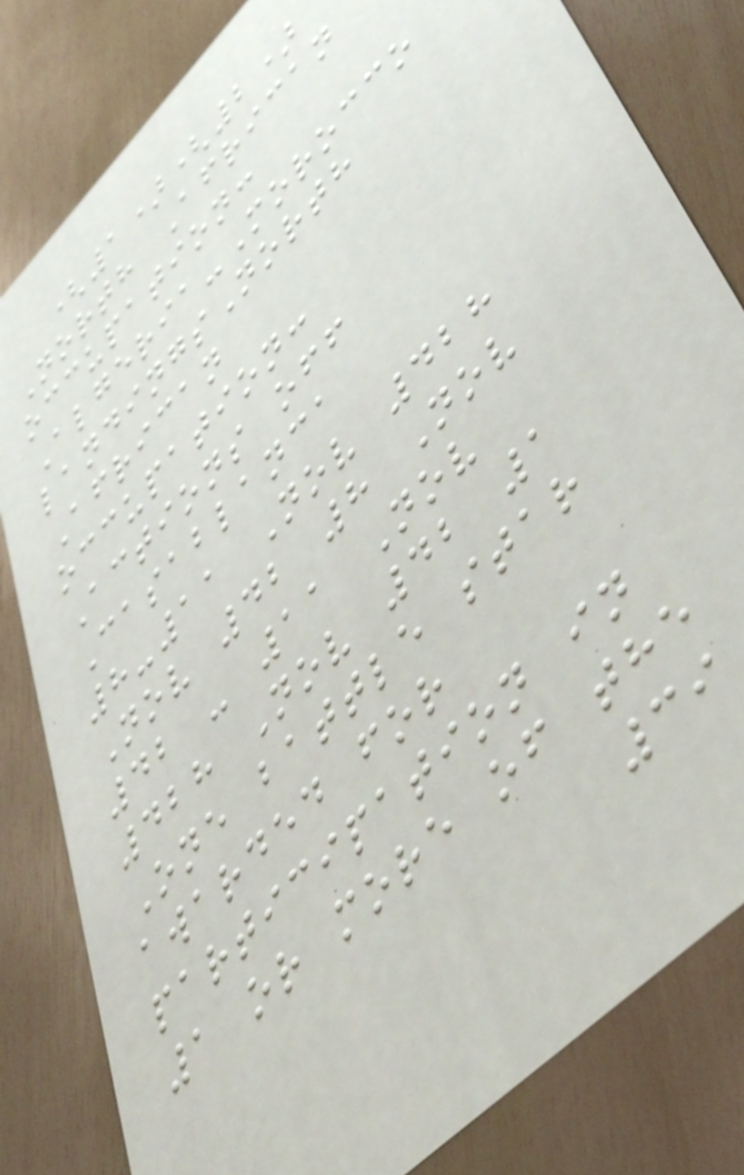(1)(2)
North African
occupation:
Algeria-Morocco
landingsNorth
African
occupation:
Actions off
Casablanca
8-11 Nov 428
Nov 42 8 Nov
42 - 11 Nov
428 Nov 42 1
One battle star
awarded for
participation in
1 or more of the
39
